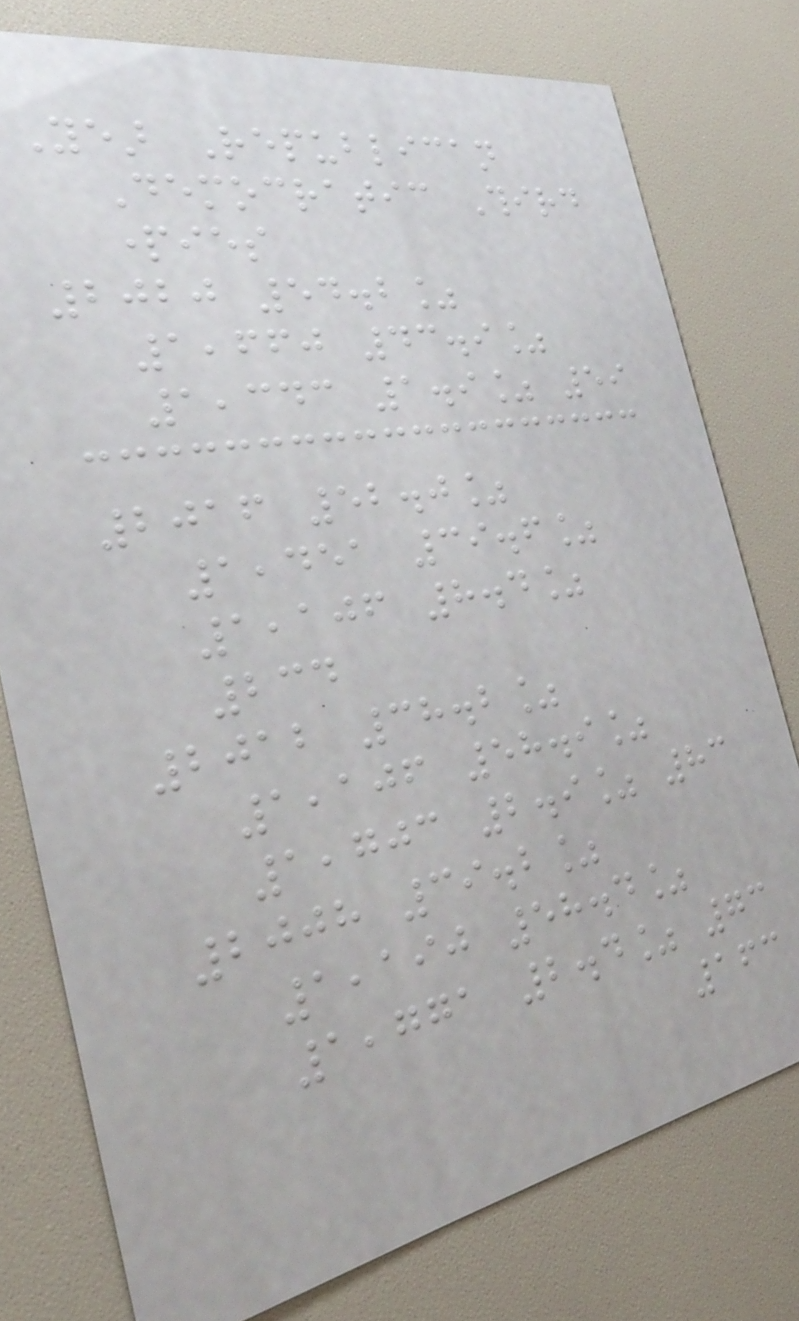Year Republican
Democratic Third
parties
2020 54.2%
1,660 43.9%
1,343 1.9% 59
2016 52.0%
1,451 39.6%
1,106 8.4%
234
2012 38.2%
1,106 58.9%
1,703 2.9% 83
2008 39.2%
1,190 58.4%
1,771 2.4% 73
163
